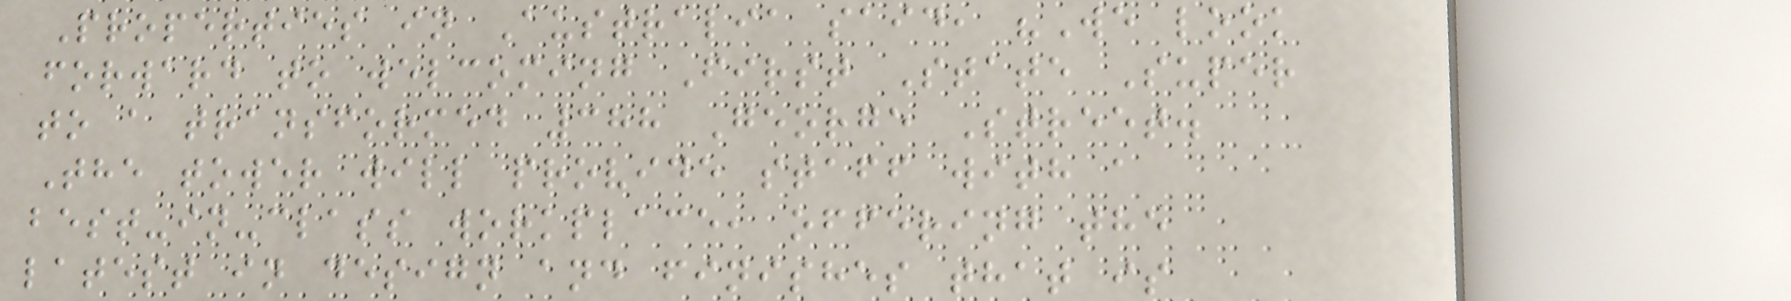Properties in Australia said, "We look
forward to welcoming First State Super
to a transformed 388 George Street.
The tower will provide staff with a
best-in-class workplace, offering the
latest in design and finishes that is
